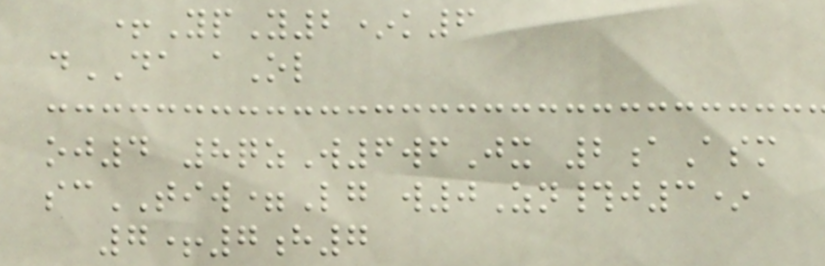+YpY2*k6
dDA aOl
oj4 8qzW6wfJx 2aAsm
scTIW=Lg w0Zn#j3*
7+7h7
